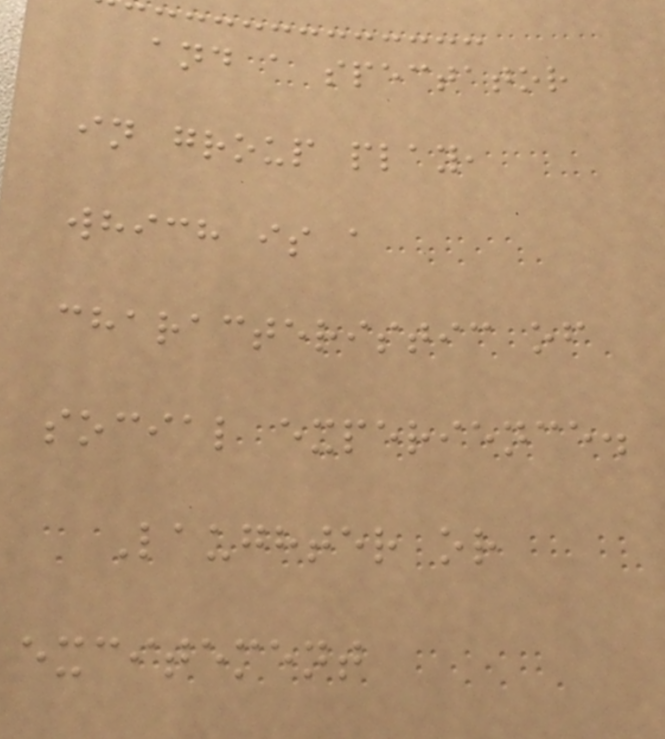and a spectator
in group play,
which is a
characteristic of
social experience.
Laughter or
excitement
